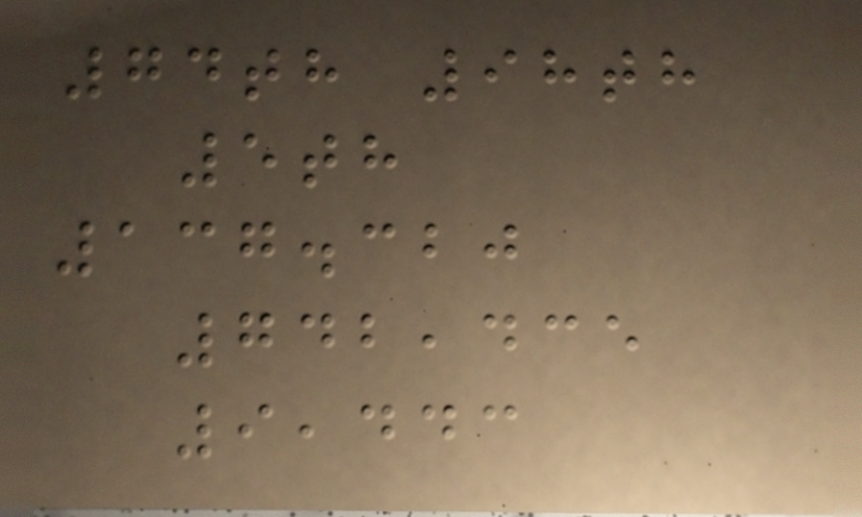74th 98th
5th
137.320
742,435
9,443
